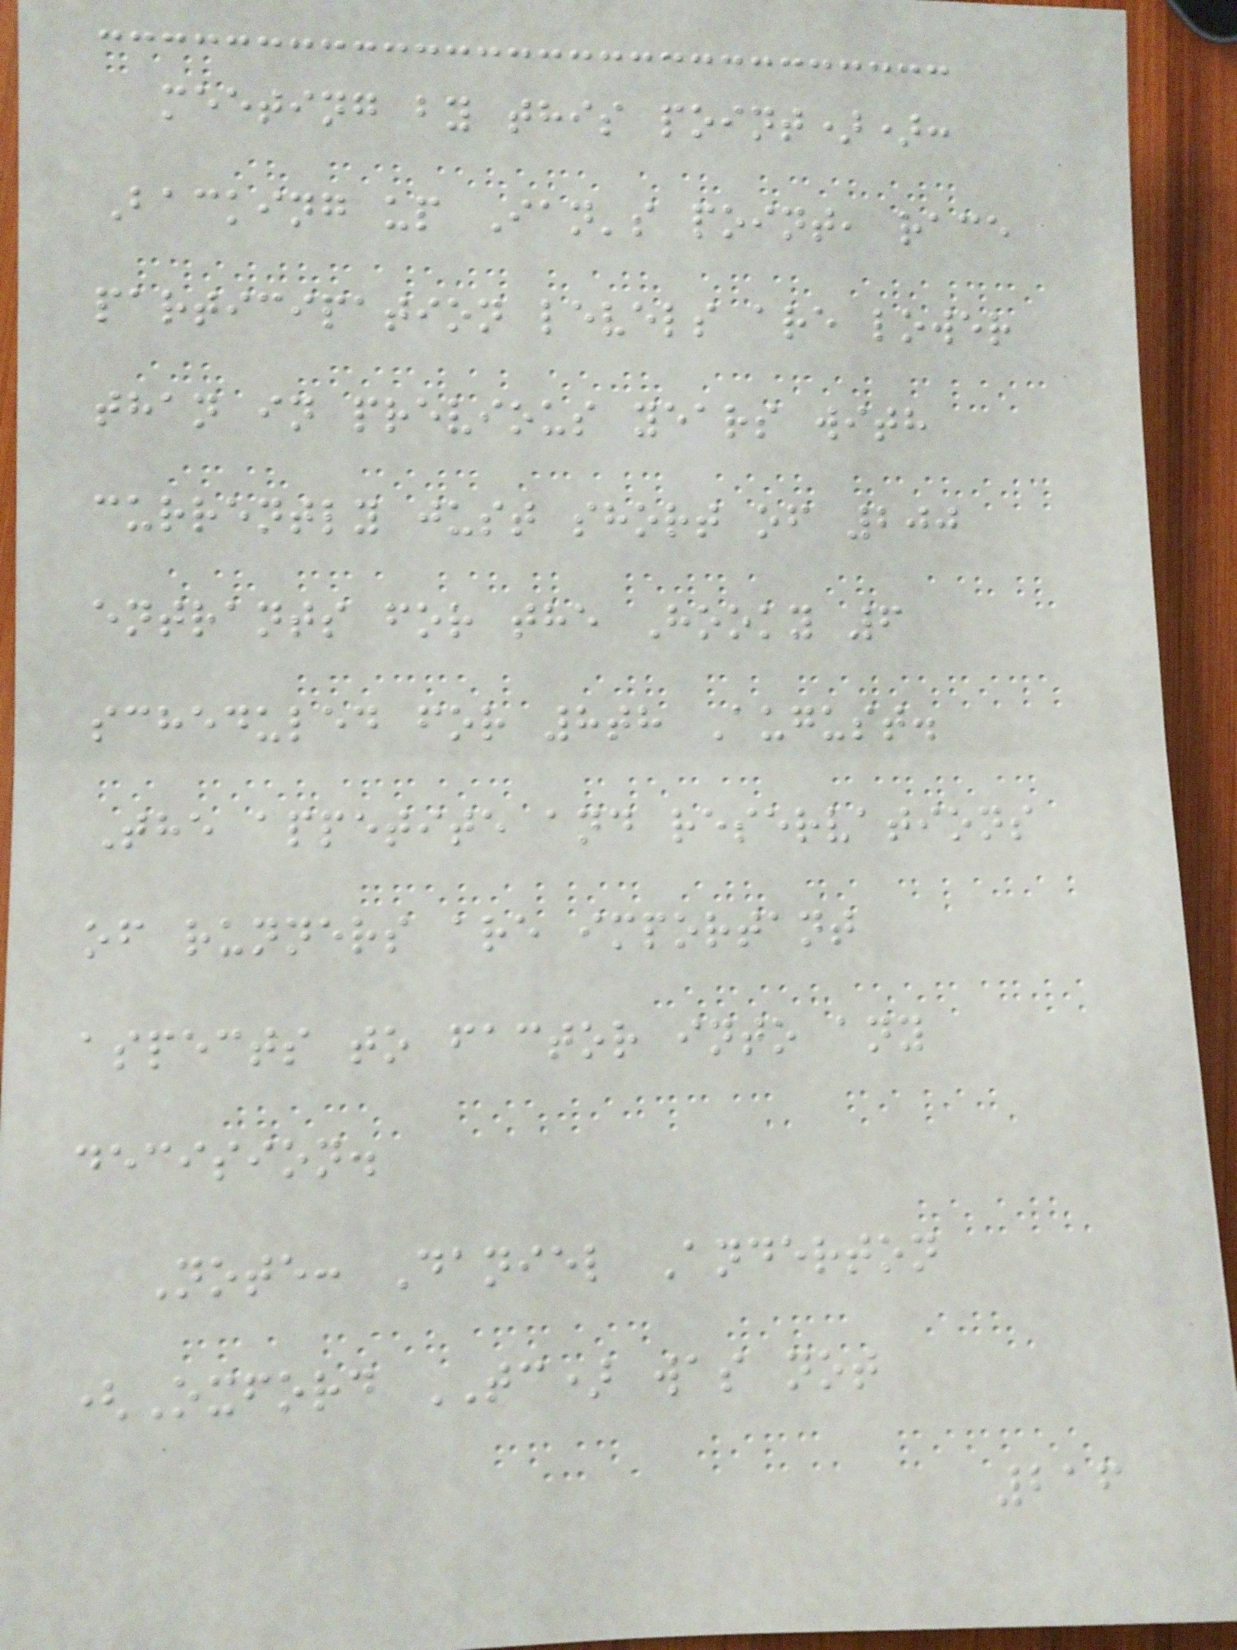meeting by this point)):
Backing up Ian's point, race
participation levels are lower
than in previous years with
currently just short of 200
entrants for the Hooky 6
scheduled for 8th August.
The appetite and reservations
of runners are important
aspects to factor into any
decision.
Note: Daniel Anderton
(Oxford TC) was not
216
